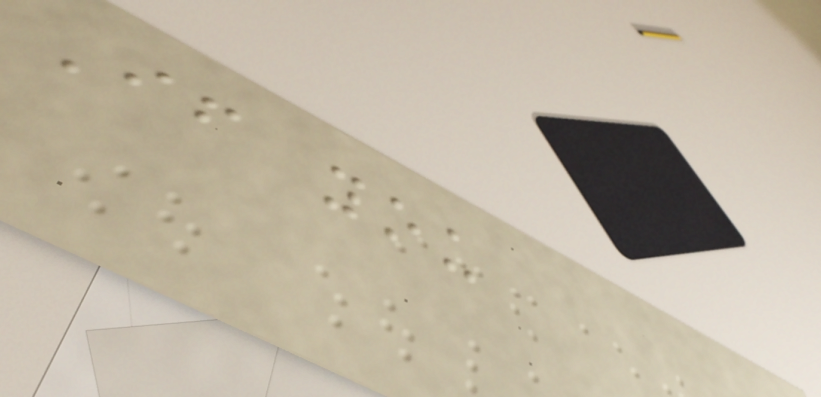If you
